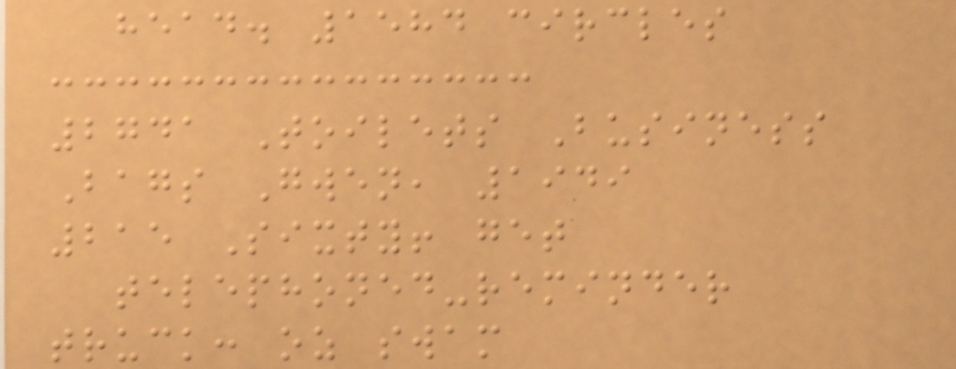head. 1584 circles
2741 Toilets Business
Bags Gwen, 1949
215 Sixty! get
telephoned-reminder
truck: oz swam
